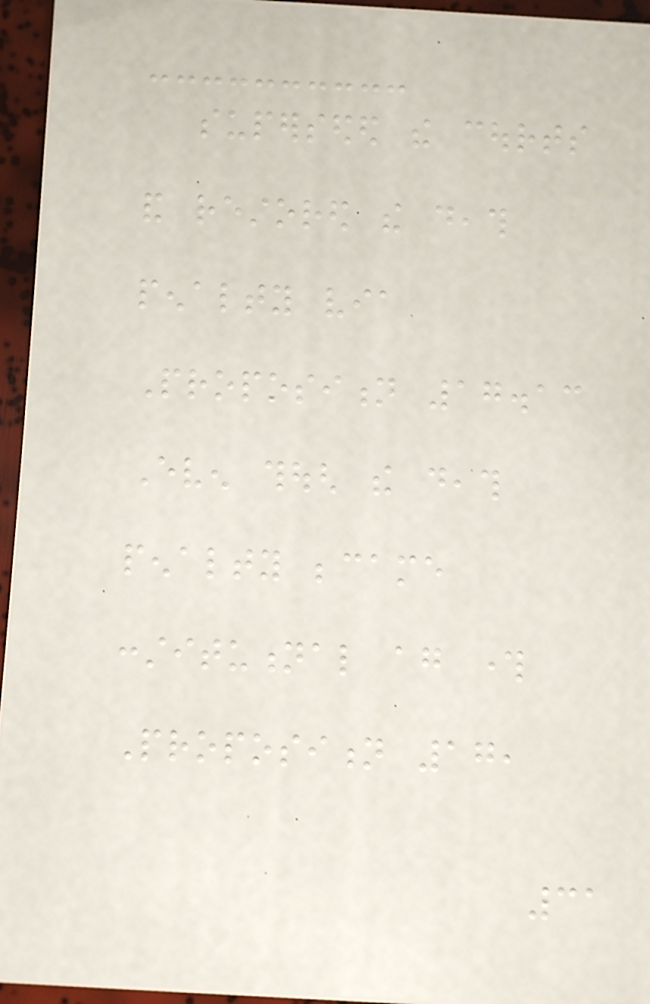superseded the courts
and restored the death
penalty via
Proposition 17.13
Even though the death
penalty became
constitutional again through
Proposition 17,
31
